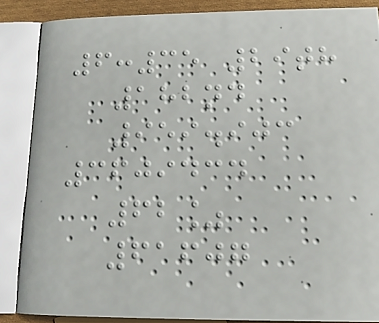6:35 29th
182nd
959.903
3609434
62%
61607
